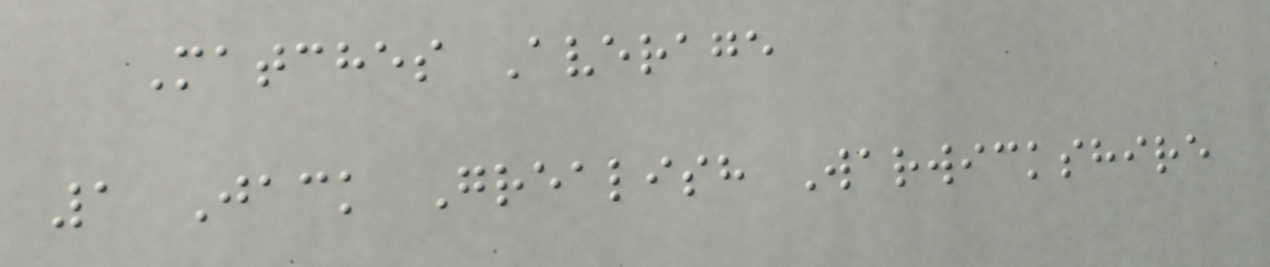Matches Average
1 Jack Grealish Warwickshire
